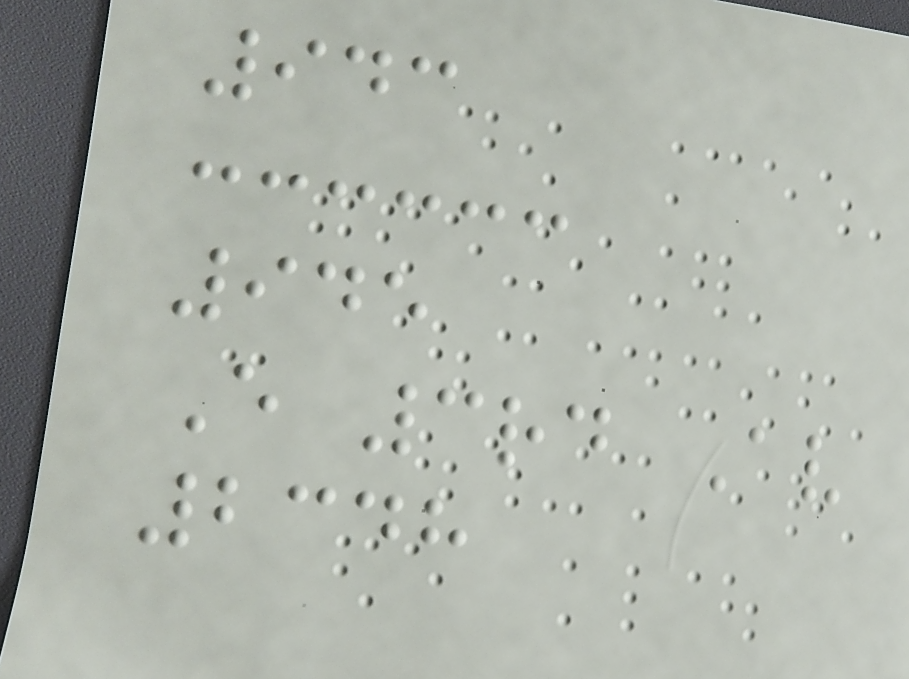943
945
E 3rd Av
2348
